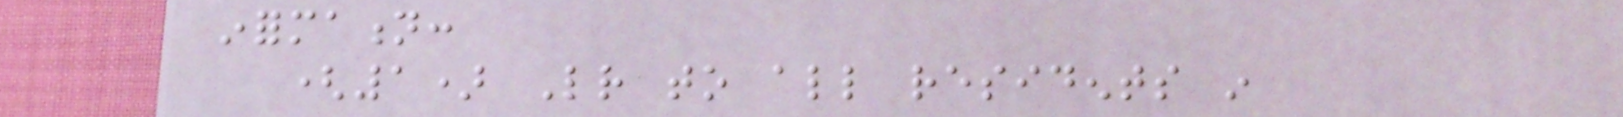information:
(1) Letter to all residents in
